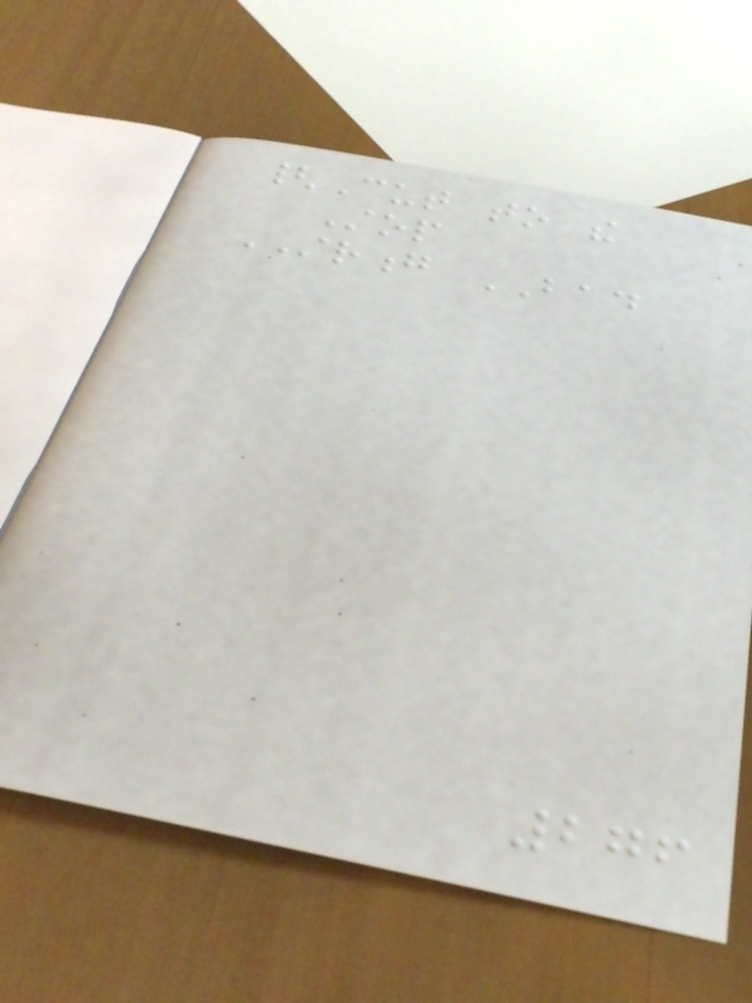{Cut to the
Stop
STRONG BAD
276
